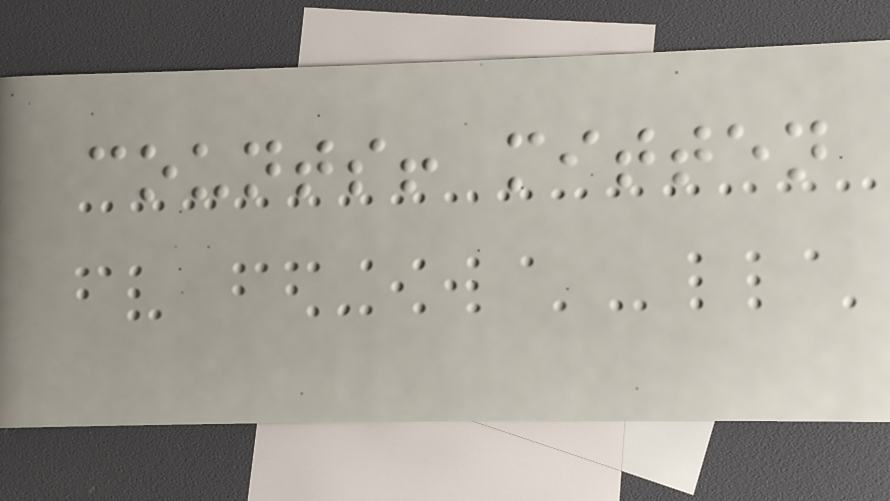counts! mitten
